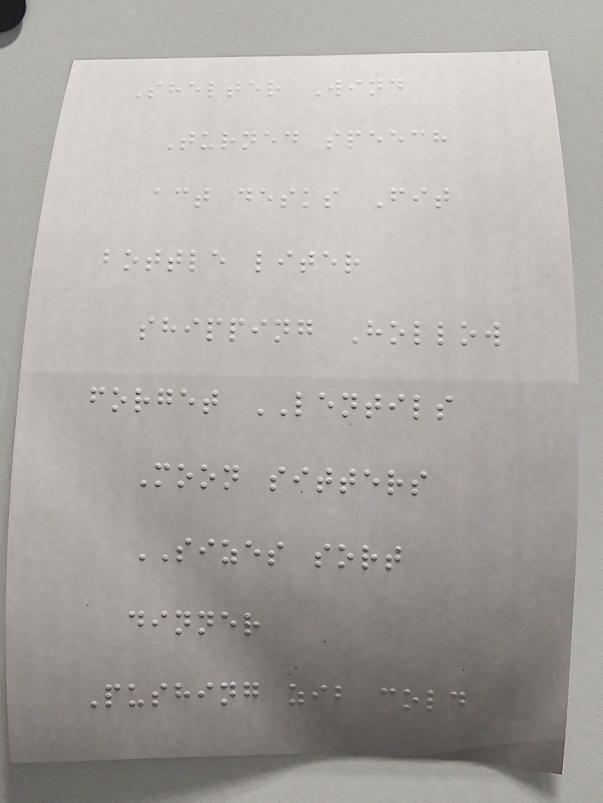Shelter Wind
Turned speech
act desks Fit
bottle liter
shipping Hollow
forget LENTILS
Moon sitters
SIZES sort
dinner
Pushing zib cold
